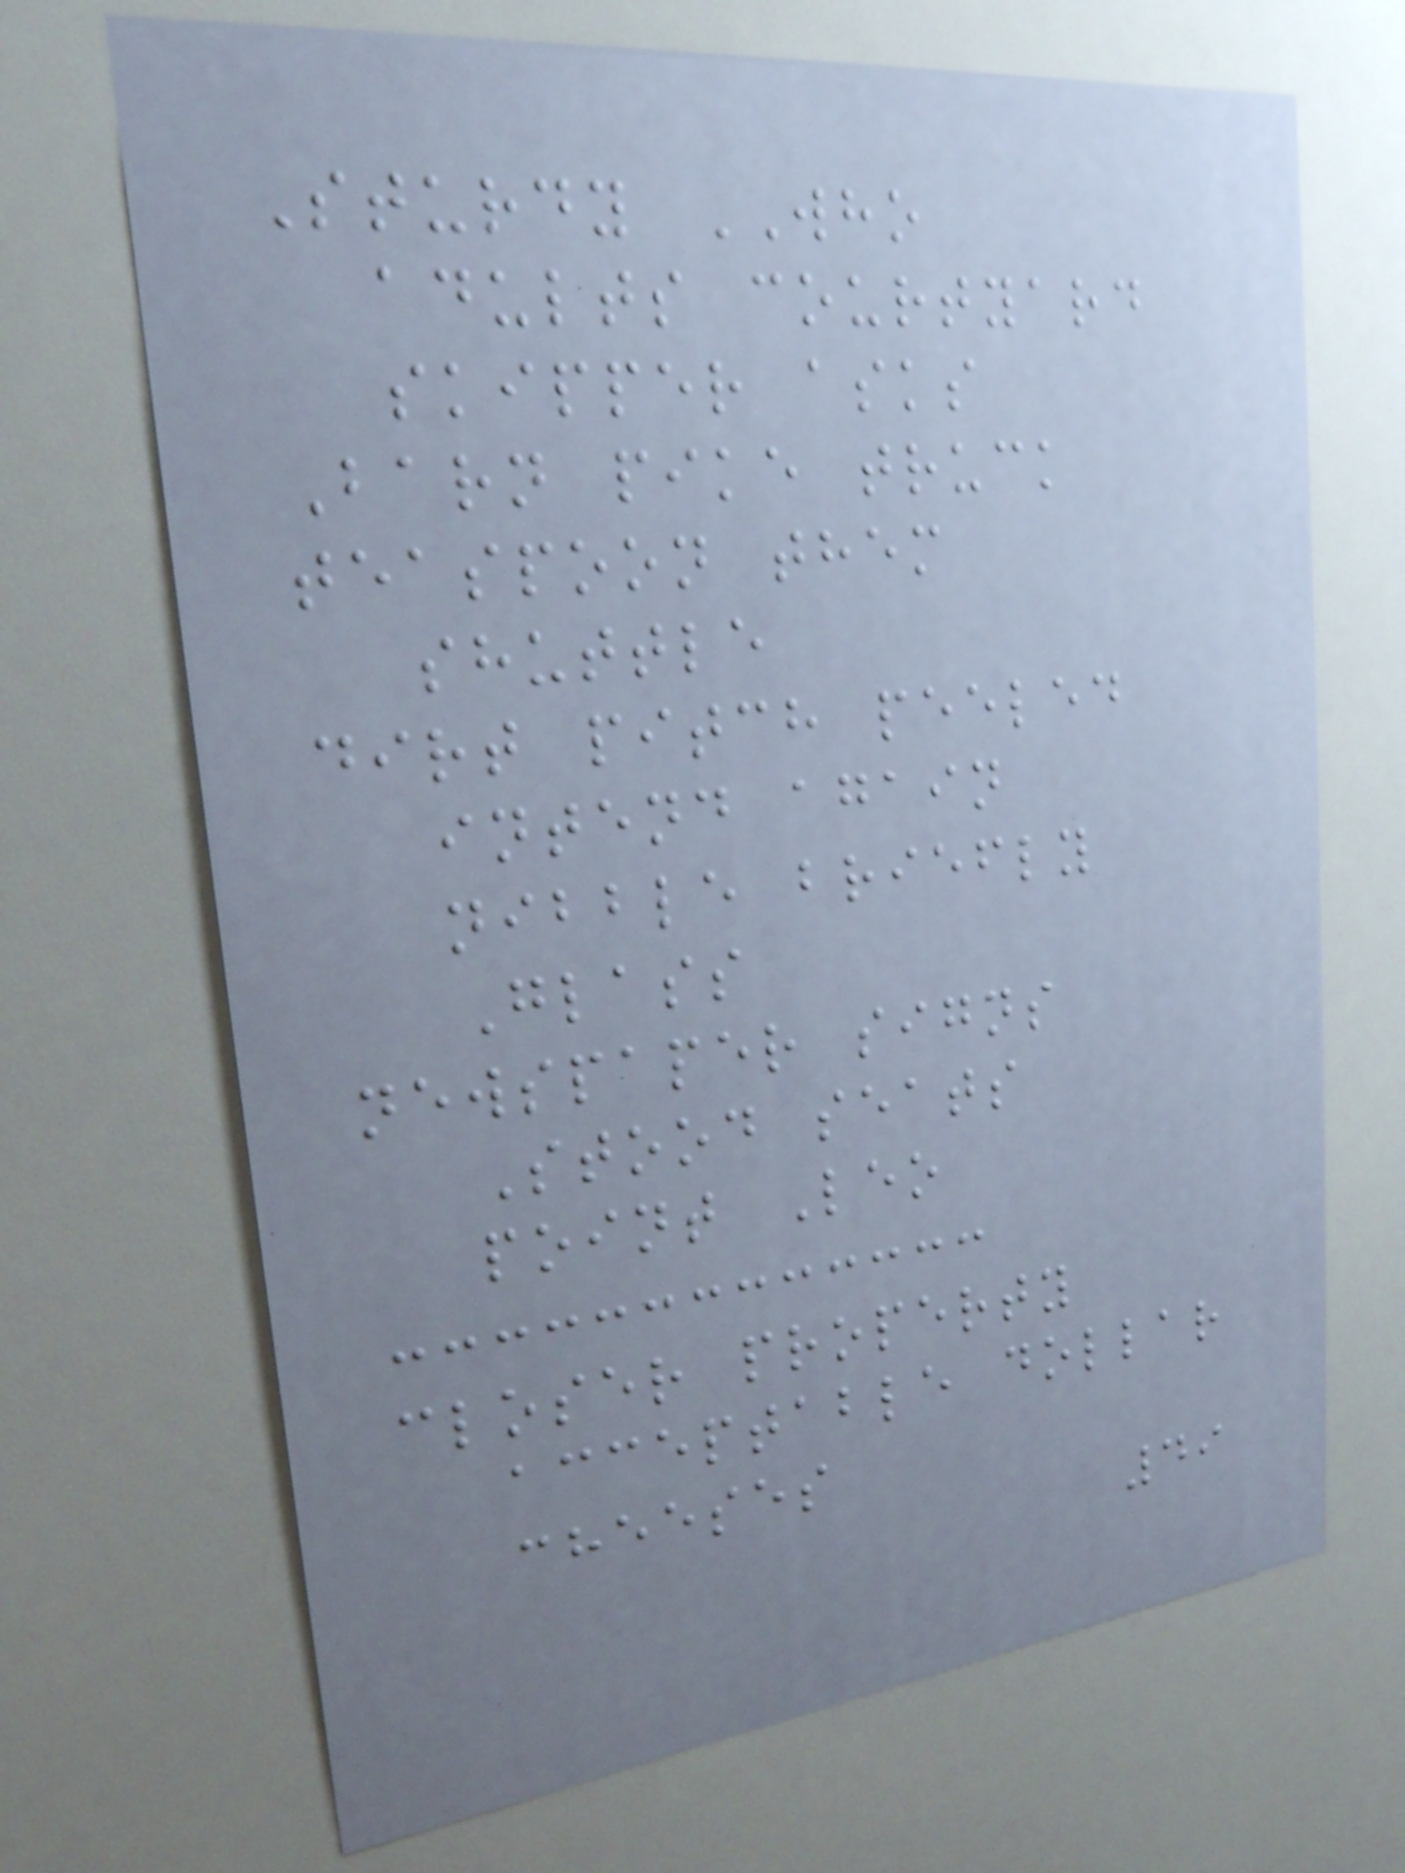Sturdy WHO
adults courtyard
skipper asks
Barn pike truck
teaspoon them
shuttle
dirt pitch peeled
intend again
nibble briefly
Glass
newspaper signs
Stood seats
point Leo
closer property
acceptable dollar
cheeses
49
